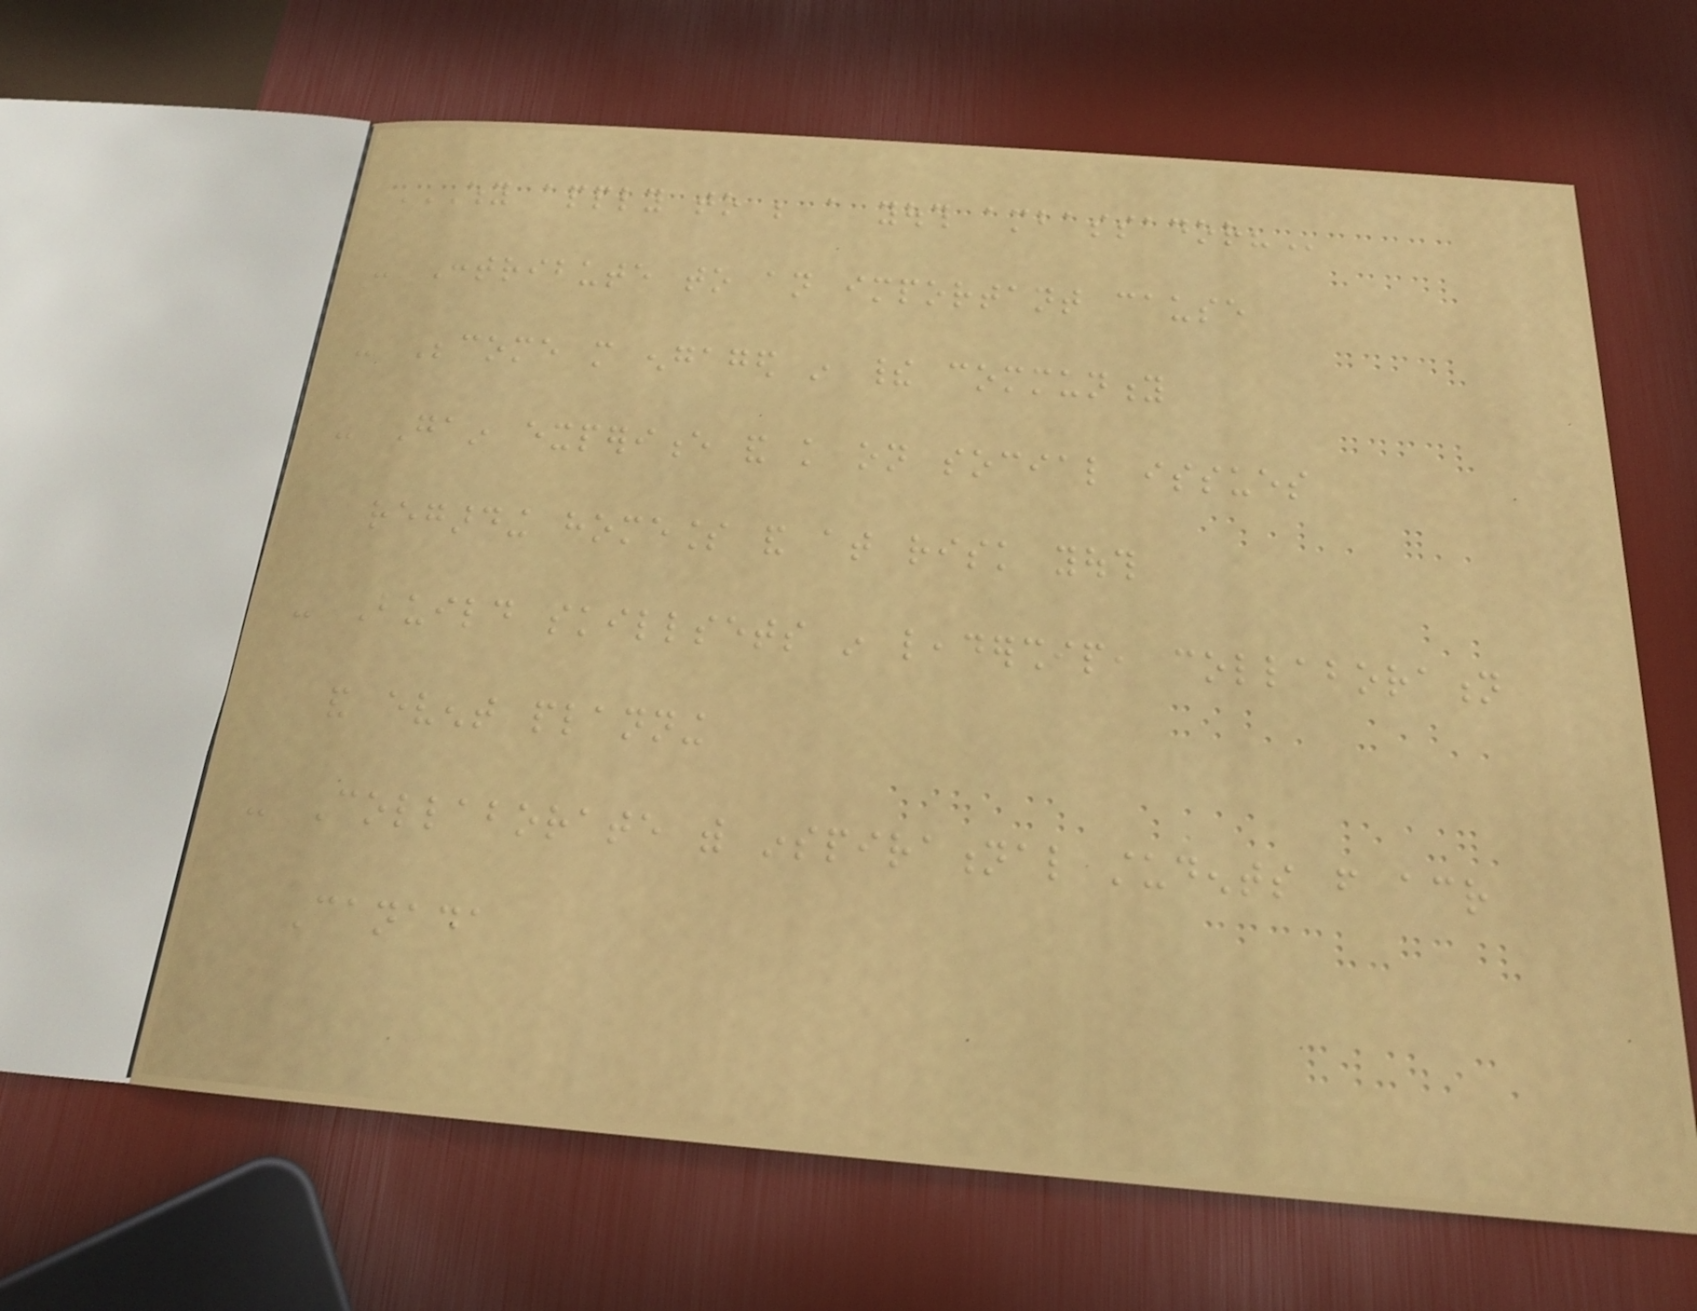WHY APPLY TO BE A YOUTH AMBASSADOR?
- Contribute to an important cause
- Become more engaged in their community
- Gain experience and knowledge on social issues
regarding homeless and at risk youth
- Build skillsets in leadership, collaboration
and event planning
- Collaborate with inspirational students from across
Canada
